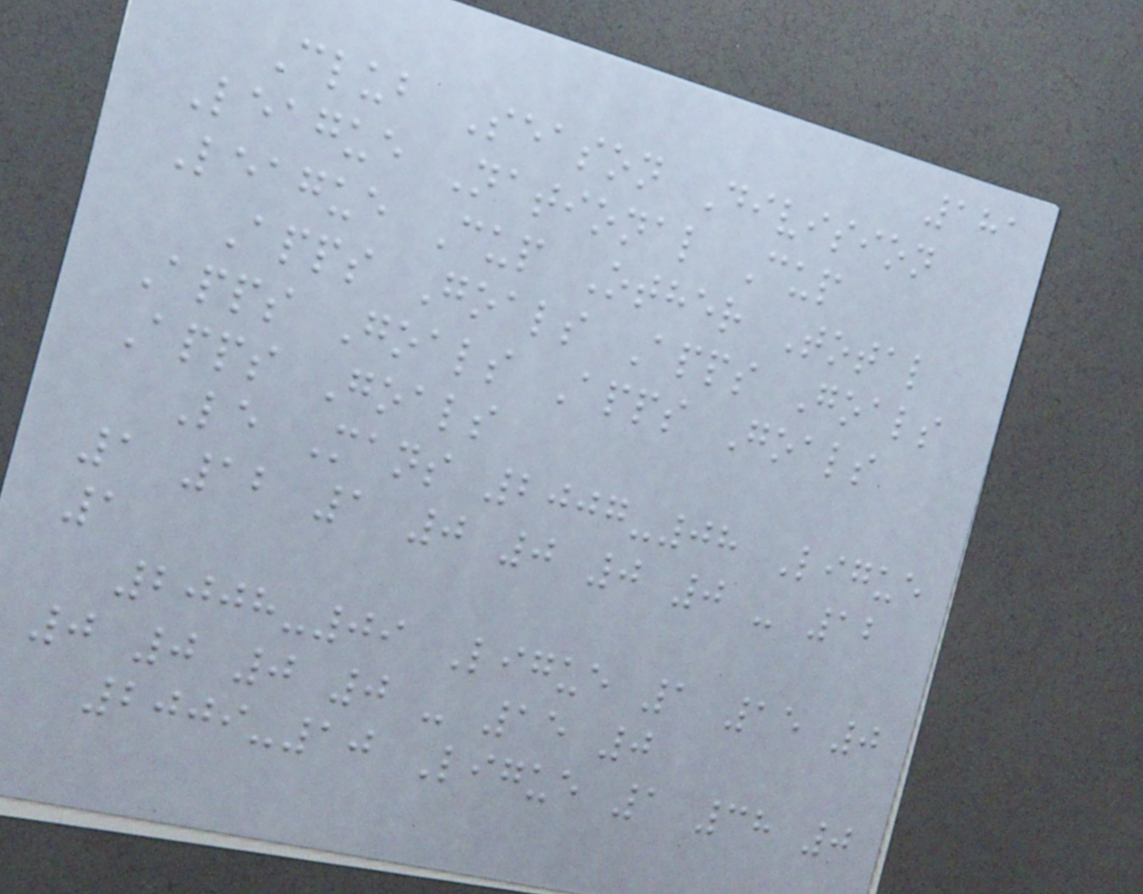181
Club Season Division
League National Cup
League Cup Other Total
Apps Goals Apps Goals
Apps Goals Apps Goals
Apps Goals
Le Mans 2007-08 Ligue
1 12 1 0 0 0 0 - 12
1
2008-09 Ligue 1 15 0
0 0 0 0 - 15 0
2009-10 Ligue 1 38 0
